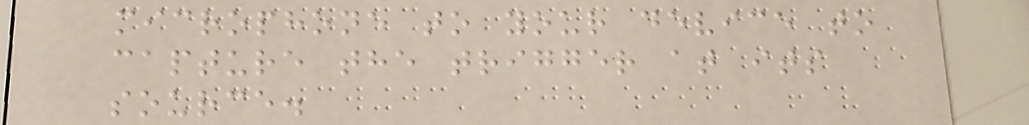microphone to your device to
capture the trigger at its
source.
